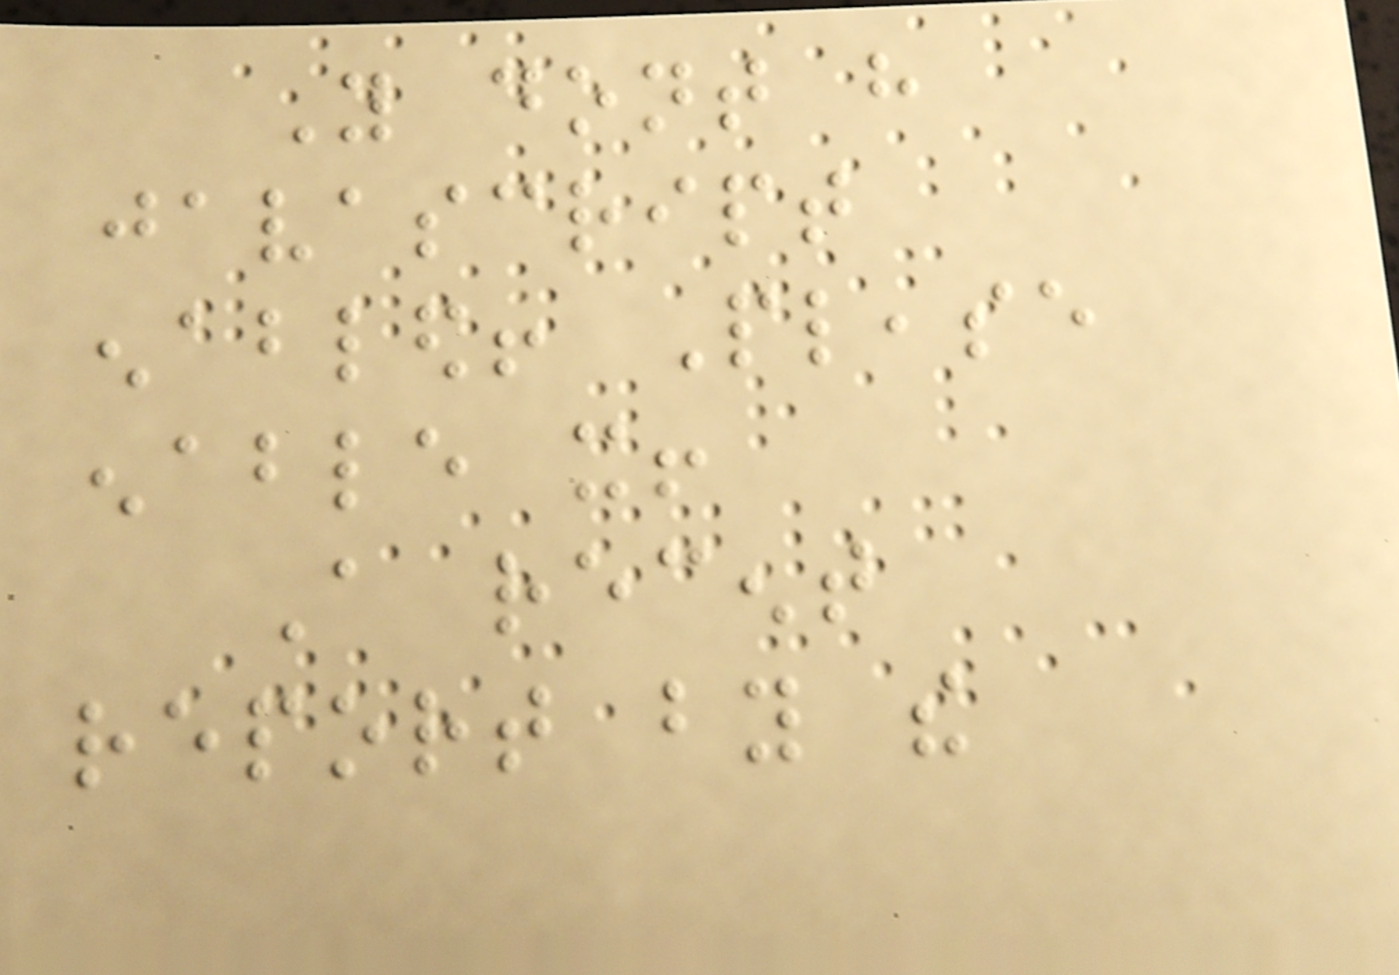You dont have
javascript
enabled! Please
enable it!
A recent
report by the
